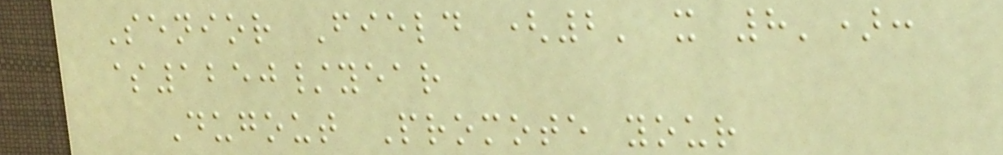Senior Field (2' x 8'):
$1250/year
Dugout Promote your
